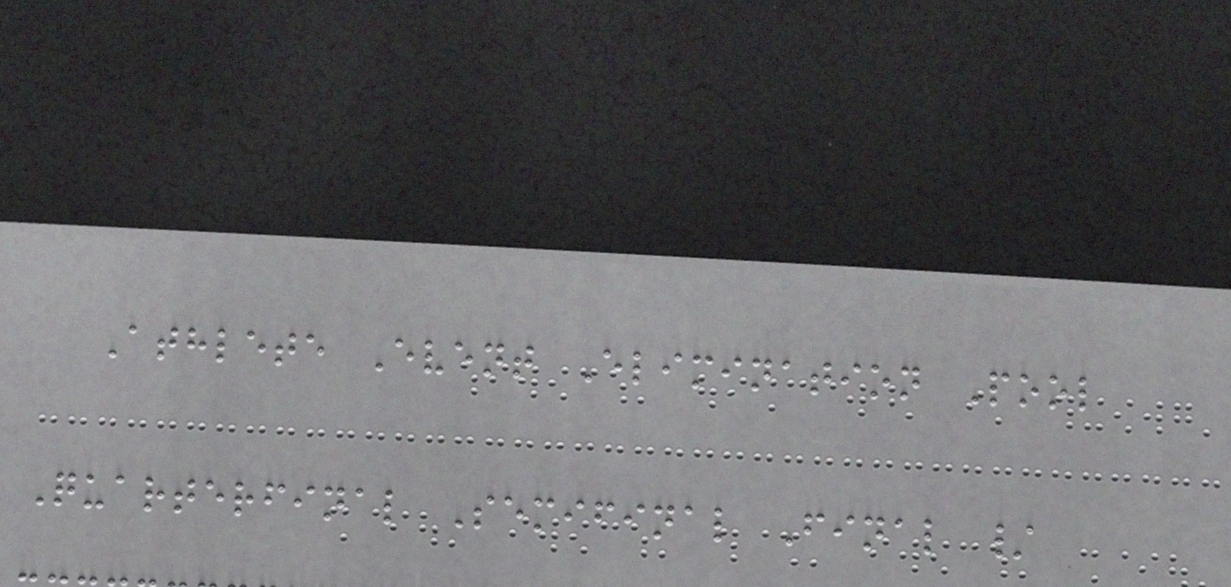Athlete Event Elimination Pool
Quarterfinal Semifinal Final /
